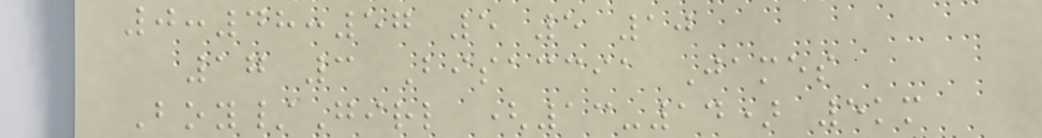0:48:57 5 5 10
17 3 Bisaccia James
Boy/Girl (13-14) 5km
